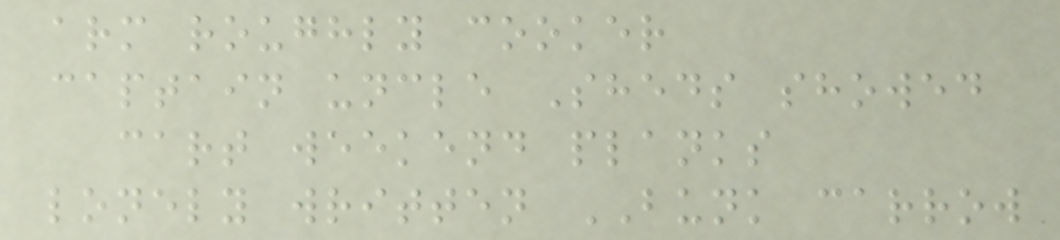arm roughly cooker
captain uncle Sheds showed
cart weekend planks
lonely written BUNK carrow
